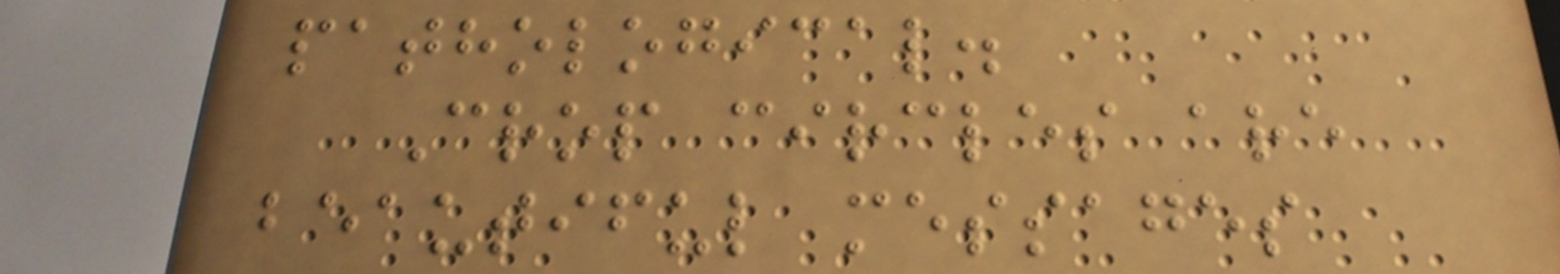pathological.
Crop circles are
beautiful messages
